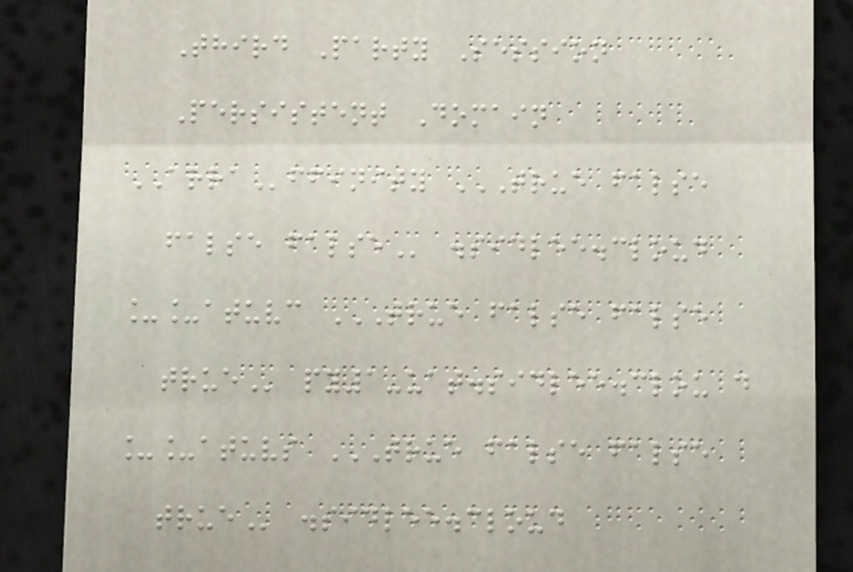Third Party Session
Persistent Domain
ARRAffinity TRUE FALSE
FALSE FALSE .sidlee.cloud
__atuvc TRUE FALSE FALSE
TRUE py1-uat.sidlee.clou d
__atuvs TRUE FALSE FALSE
TRUE .sidlee.cloud
